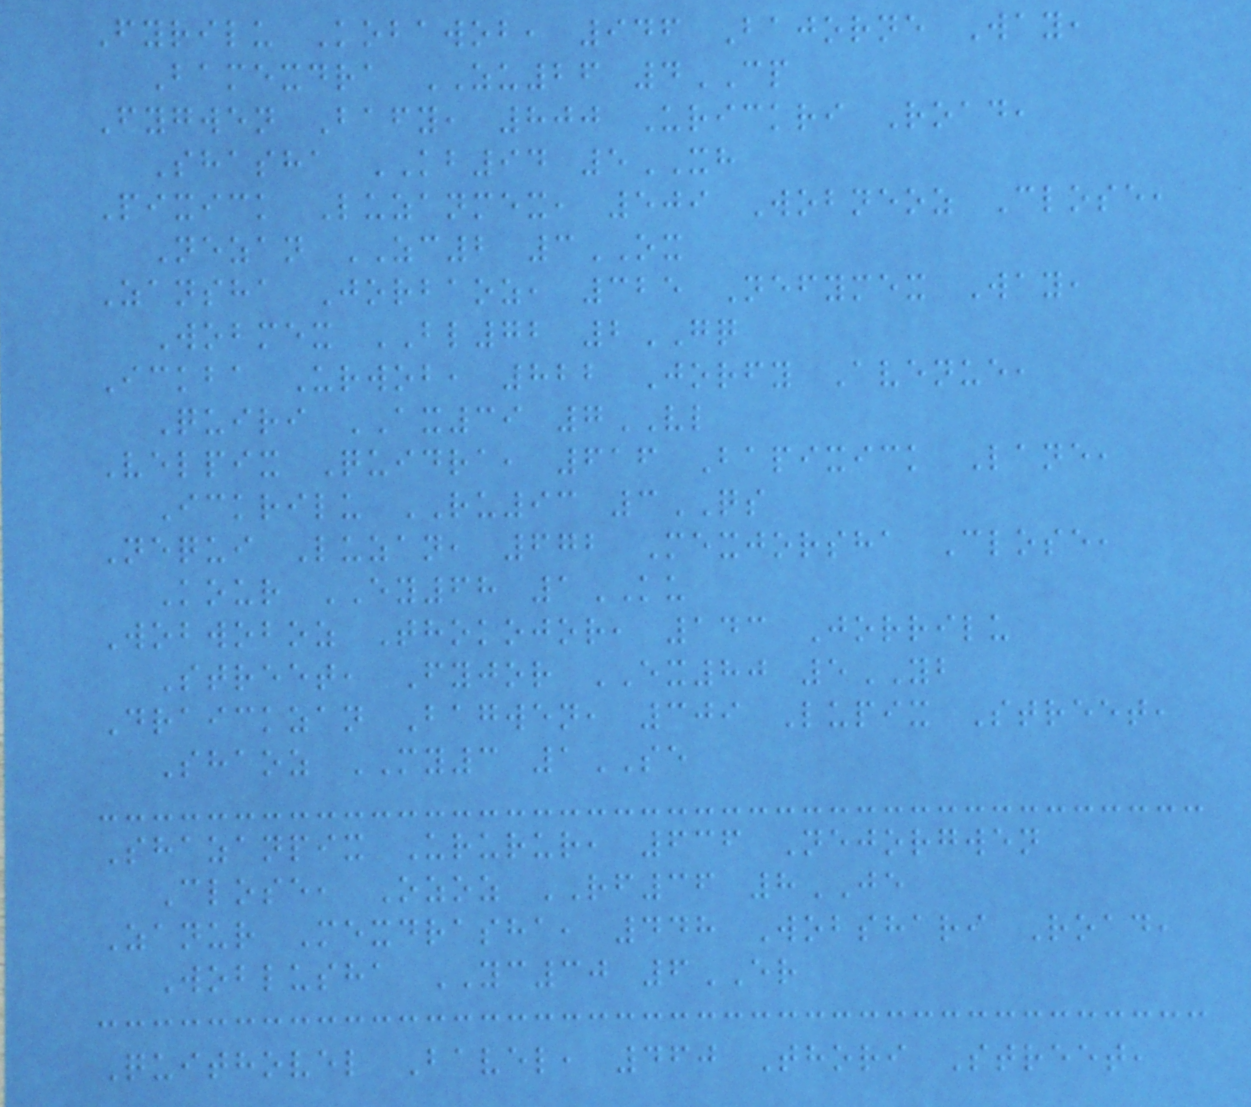Fyrilu Kobawob, 946 Bajorne Way,
Bamexdra ZU26 4CP
Fygwen Bafy, 800 Urickri Road,
Shasha KB94 5XH
Pixick Luzanmex, 509 Wobneoz Close,
Nezan ZC2 3OX
Zansha Jorbaoz, 325 Nefymex Way,
Wobmex BL72 2GQ
Ickba Urwob, 822 Jorfy Avenue,
Quiri AX39 7VL
Velpix Quidra, 616 Bapixick Lane,
Ickrilu RU93 3QS
Nequi Luzan, 672 Mexjorsha Close,
Kour EY68 1KU
Wobwoboz Thokojor, 143 Jorrilu
Street, Fyjor EX80 5YB
Draickzan Bagwen, 309 Lupix Street,
Shaoz MY3 1SE
Shazanpix Ururur, 636 Nejorgwen
Close, Ozoz RF36 8JE
Zanur Mexdrasha, 448 Wobshari Road,
Woblusha YC30 6ER
Quithovel Bavel, 460 Thori Street,
